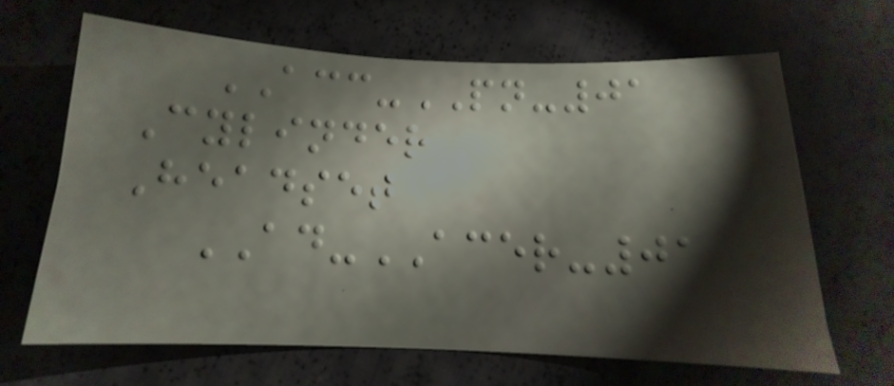ACC-PN-01
Cylinder
Headset
AD-ACER-01
